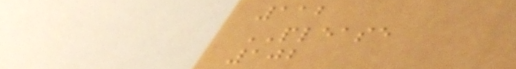112
PLEASE
102
